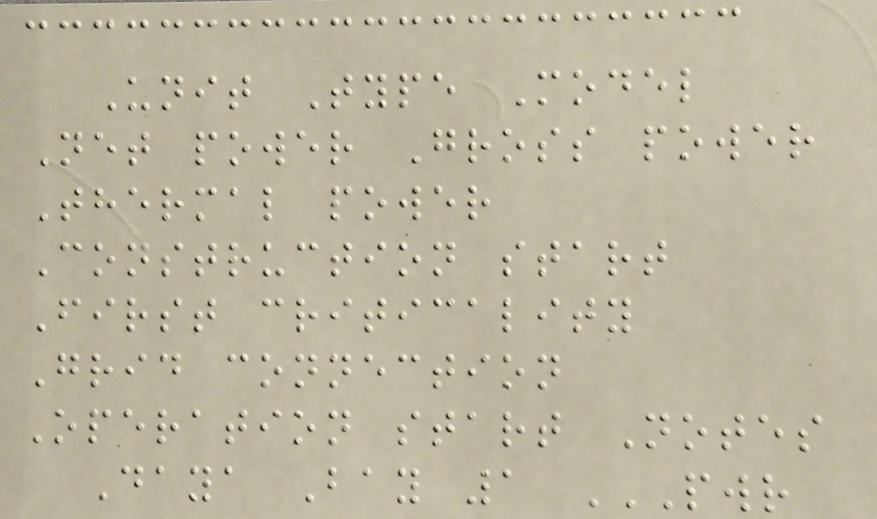Unit Type Model
Net power Gross power
Thermal power
Construction start
First criticality
Grid connection
Operation start Notes
Daya Bay 1 PWR
